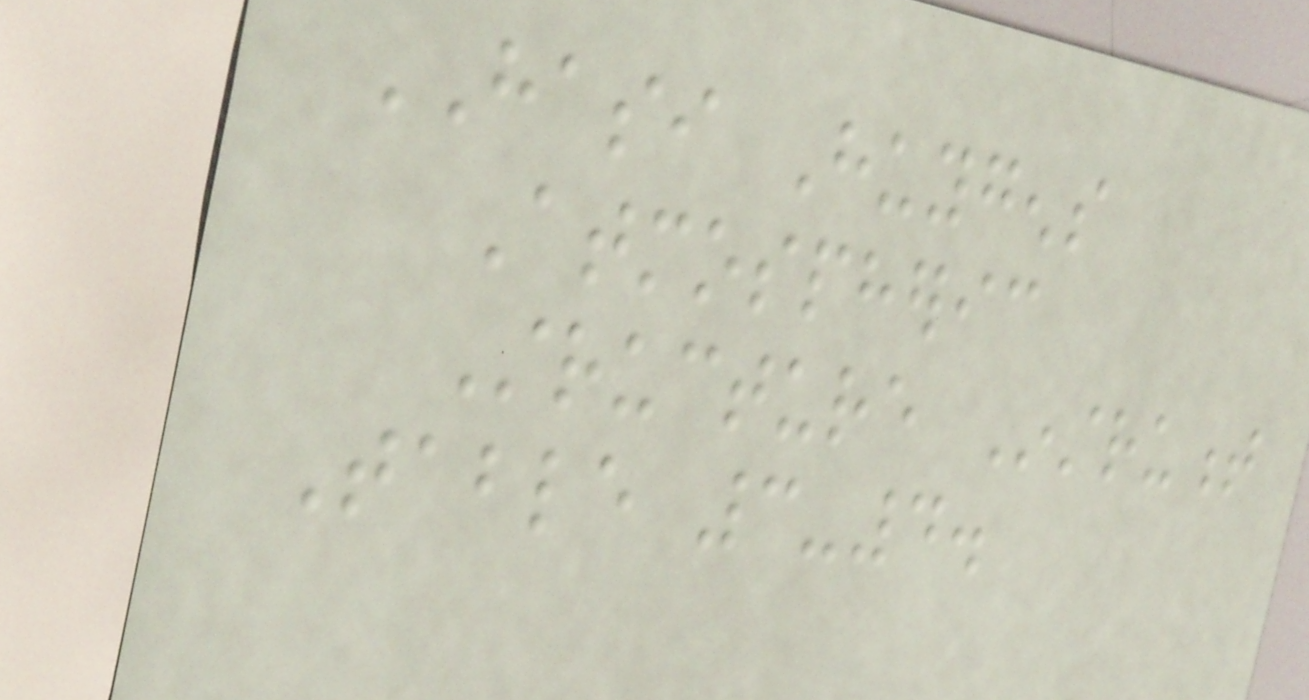HASI Huygens
Atmospheric
Structure Instrument
Table 3-4.
